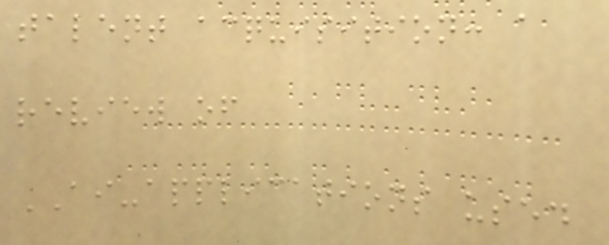talent acquisition: a
review of
AI-applications used
